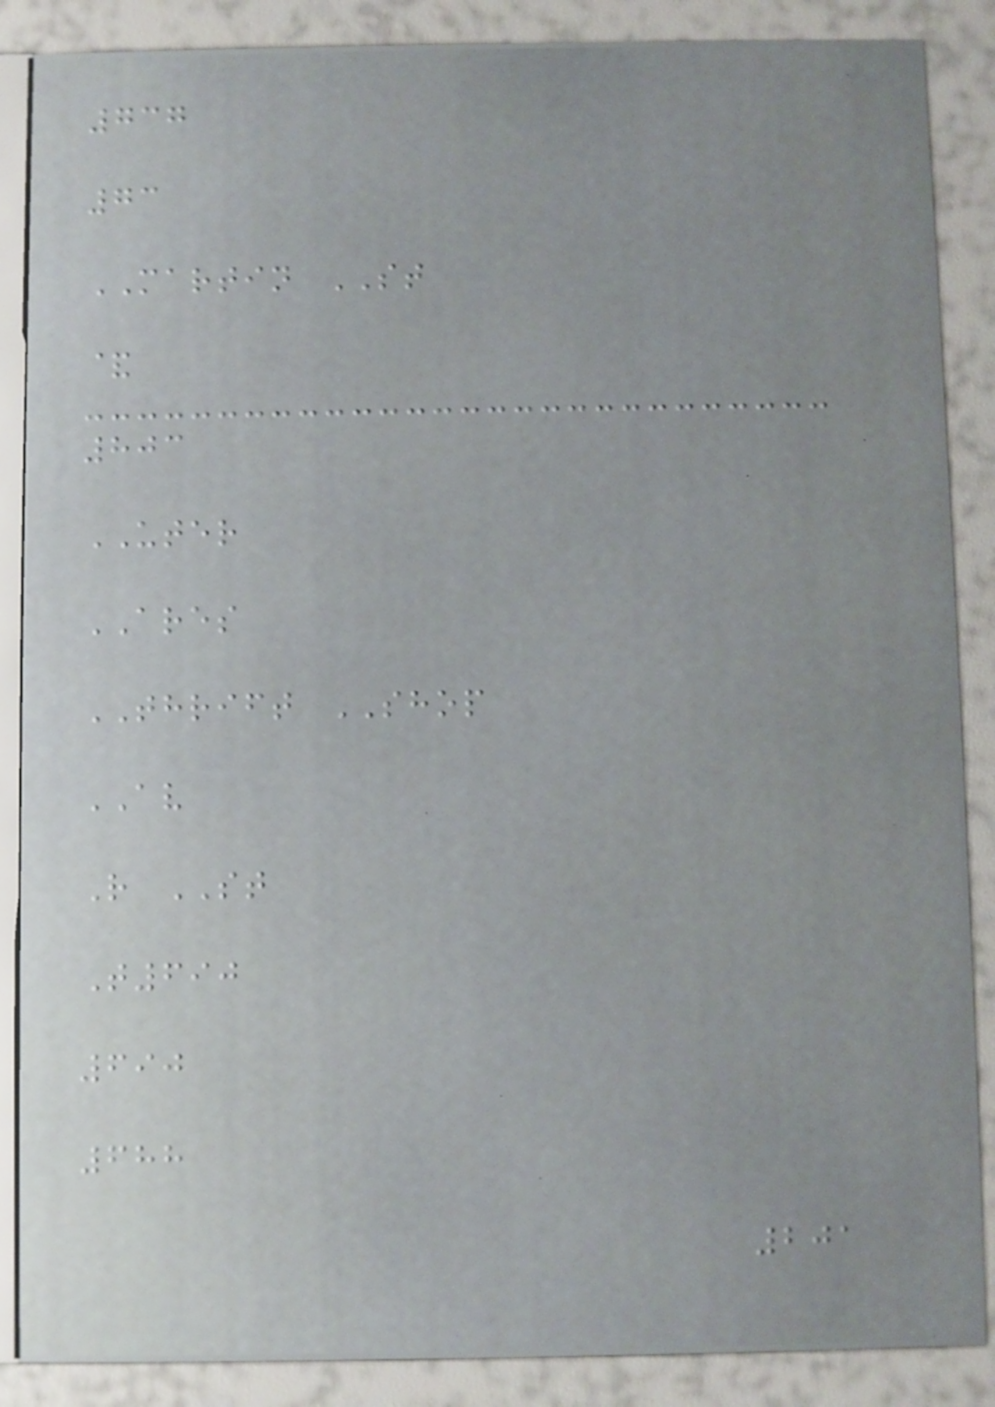737
73
MARTIN ST
&
803
UTER
ARES
THRIFT SHOP
AV
R ST
T690
690
688
201
